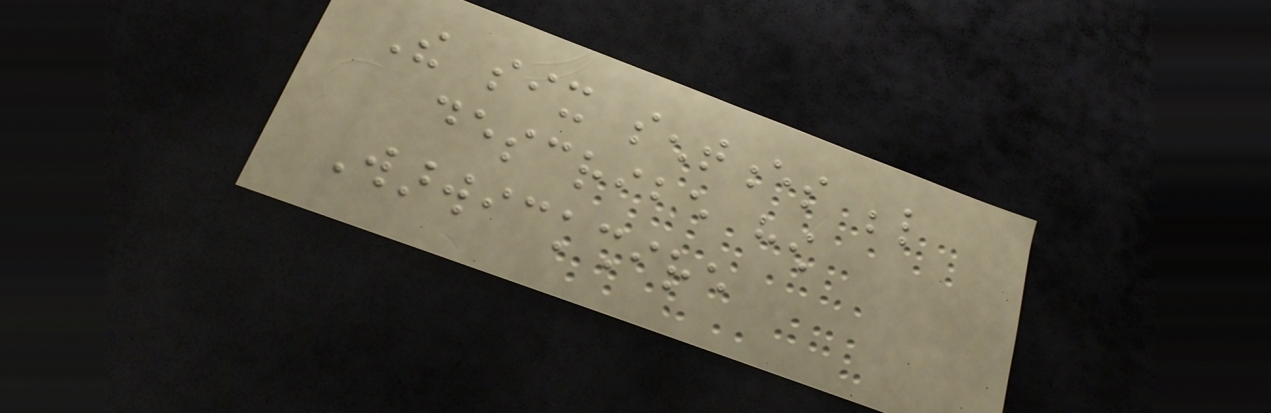The six sentences below
describe how
Warwickshire
